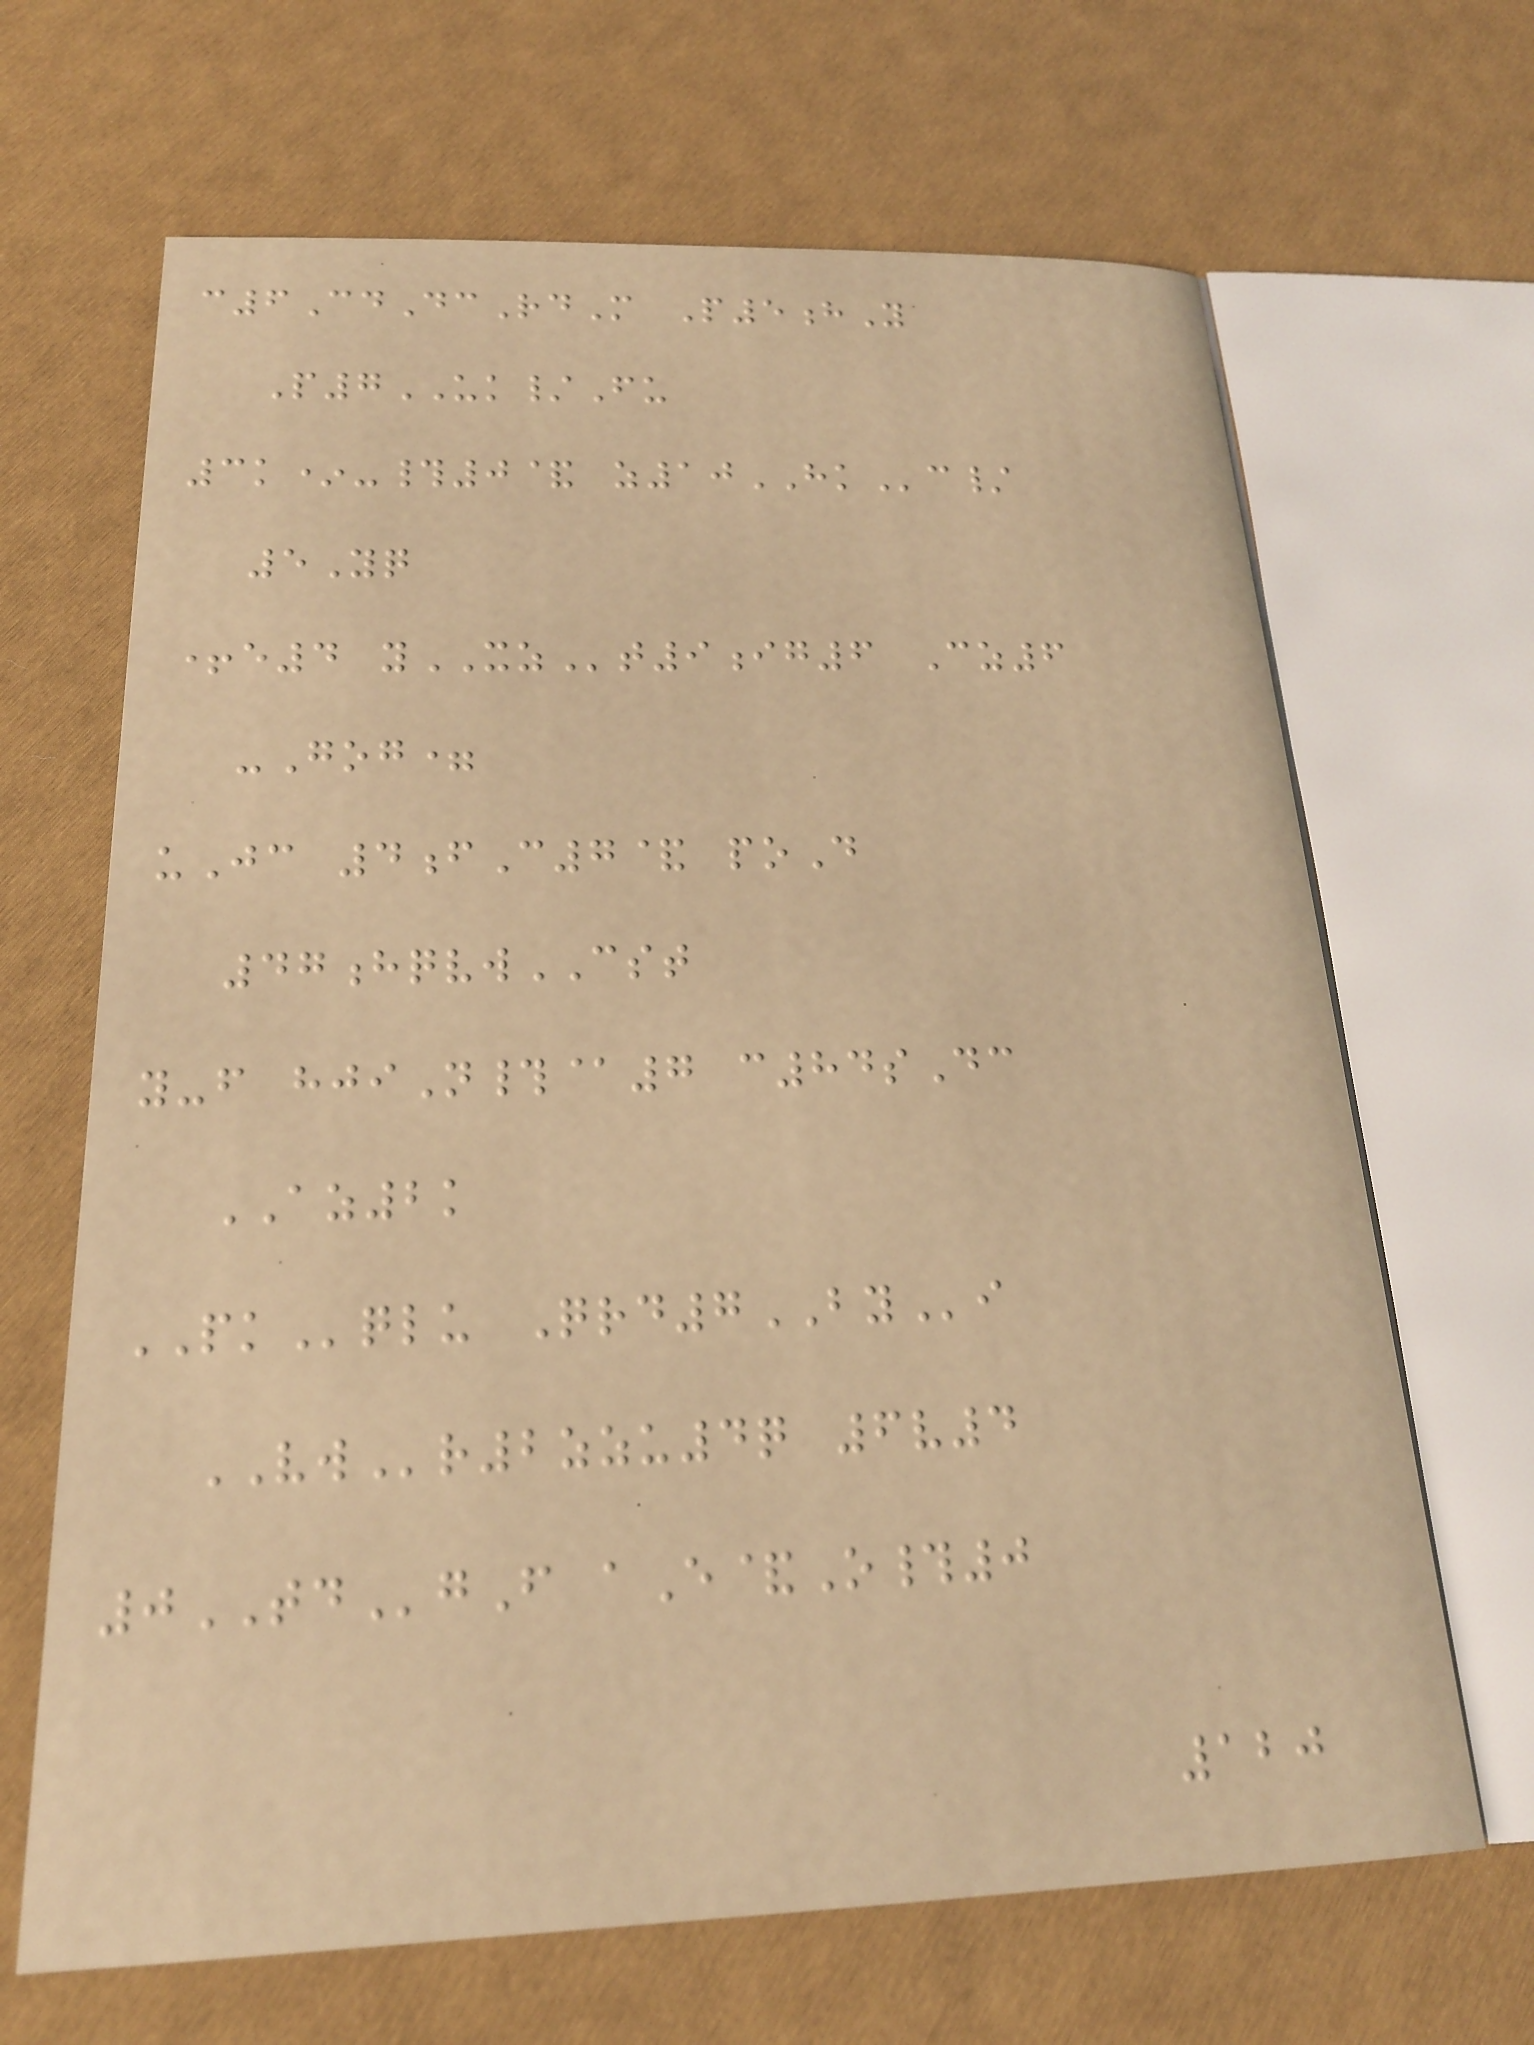c6CdDcRdM P5hY
P7UK/Fu
3k*-#0& z10HKc/
5Yq
+e4 yXZt9ig6 Cz6
-Gog=
uJc 4fC7& poD
47hqvwCST
y-f hjiN#@7 c84sDc
AZ2k
PKqlu Qrd7BYi
VWr2zzu4q 6v4
0TDgF aE&O#0
120
